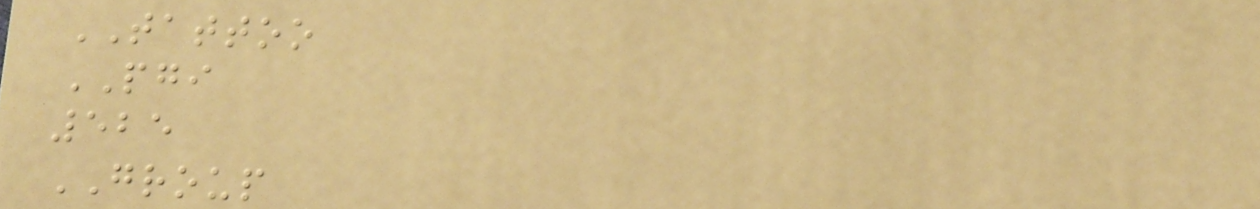TATTOO
PGI
525
GROUP
